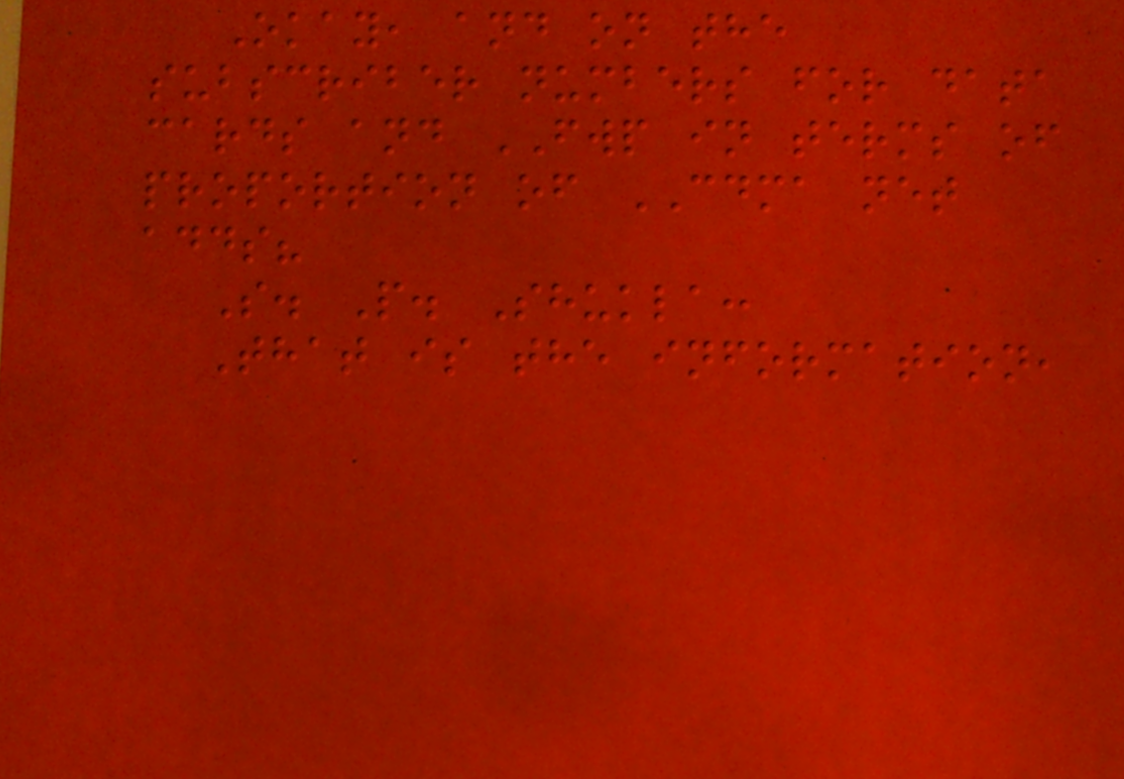Okay, and on the
subscriber numbers for data
cards and FWP in terms of
proportion of CDMA net
adds?
S. P. Shukla:
That is the information,
